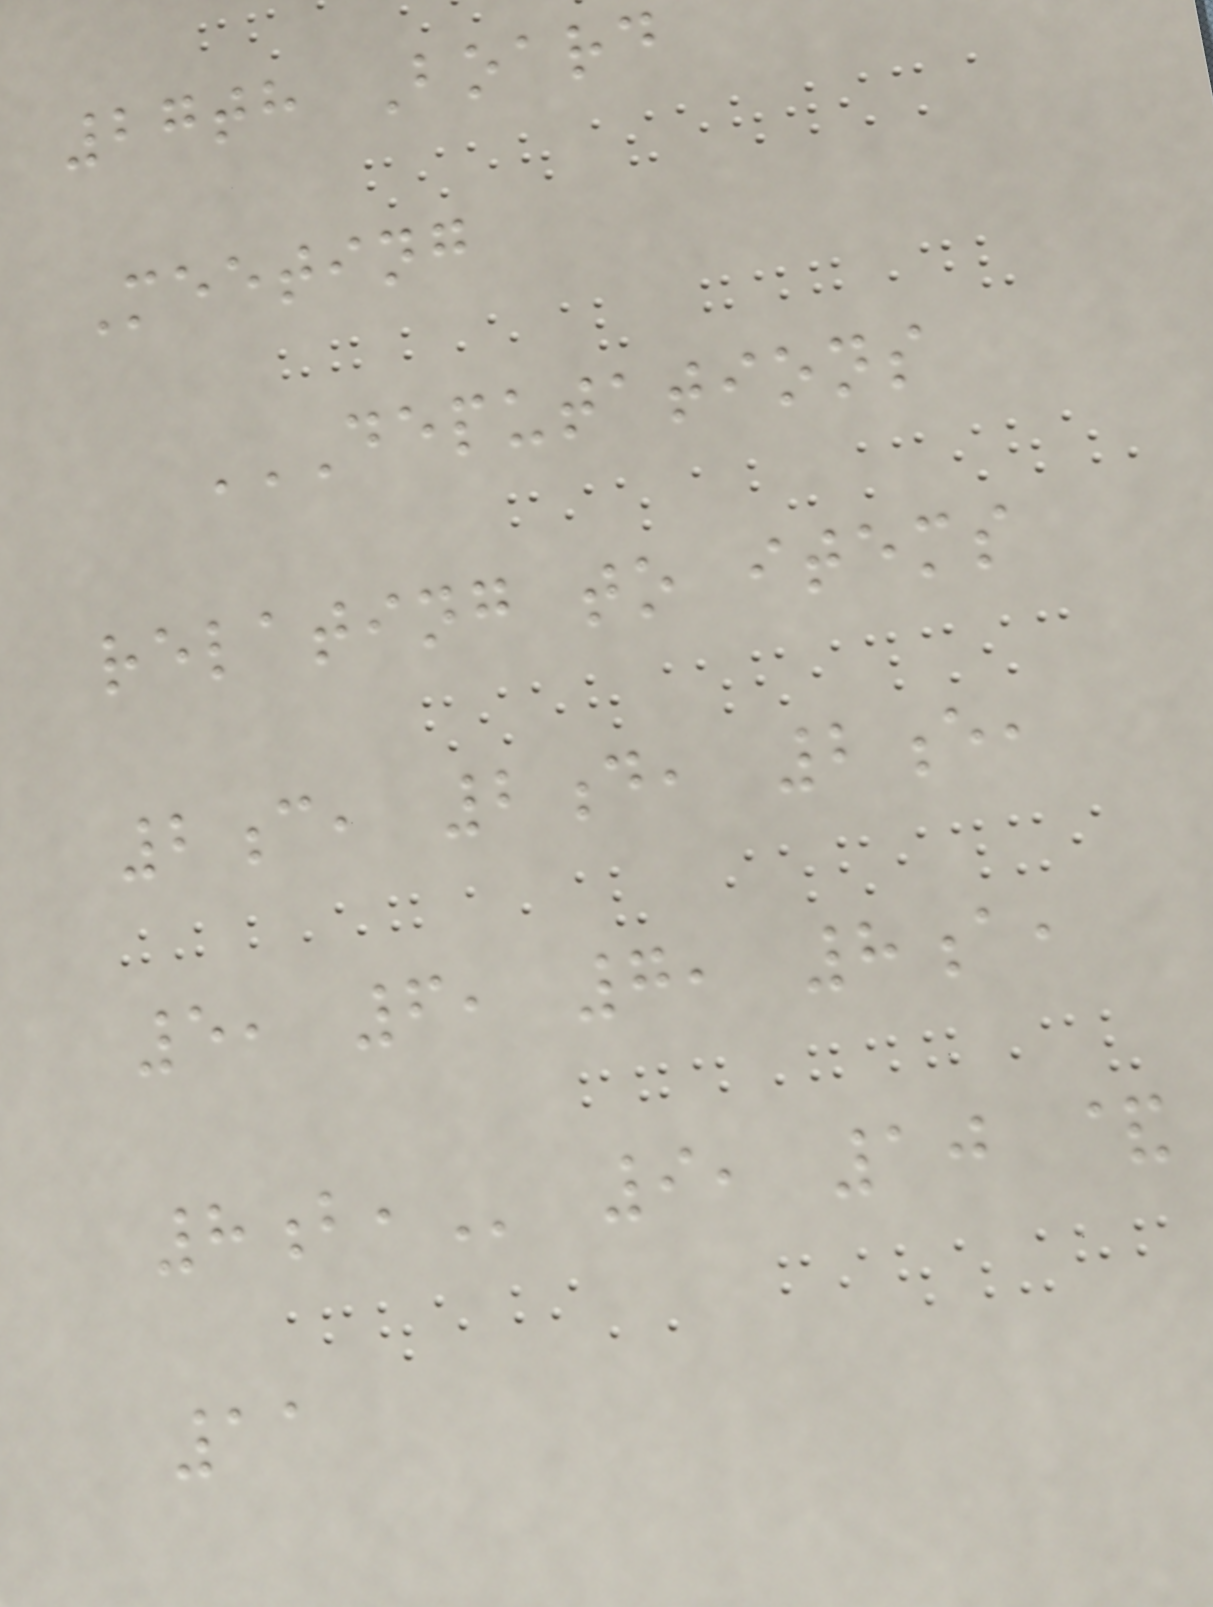27th Board
Meeting
DEPUTATIONS
RELATING TO ITEMS
2C, 2D, 2E,
5, 6, 7, 8A,
8B, 9, 10 &
11
